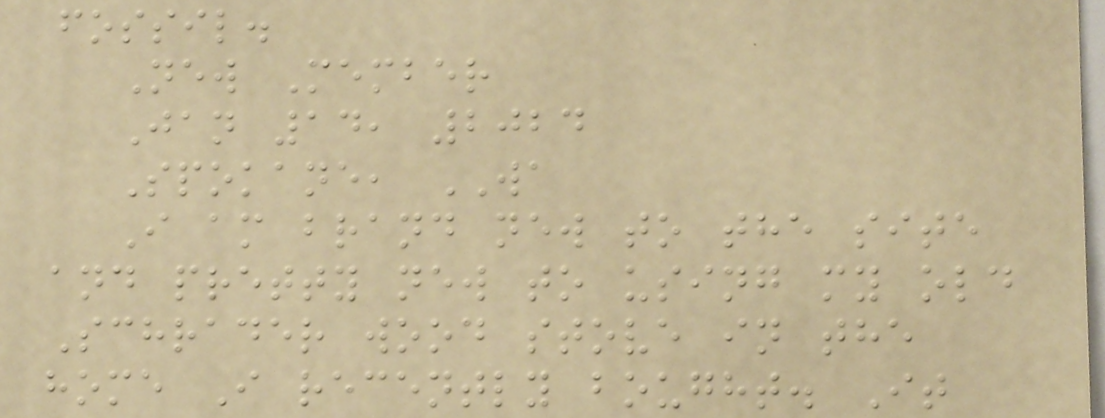fossil.
New Member
Jan 14, 2024
Spokane, WA
I am brand new to the site
and pretty new to using my old
Schrader wood stove in the
home I recently bought. It
